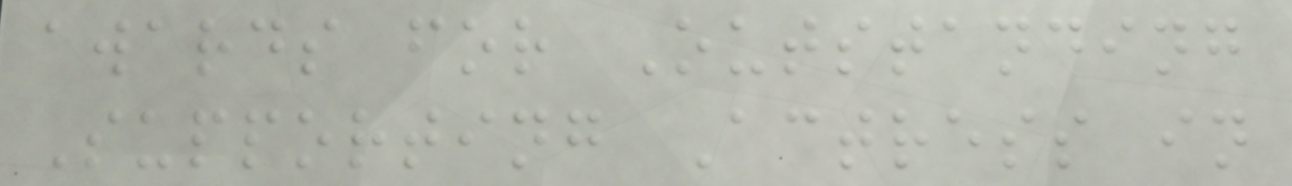awards for Outstanding
Supporting Actress in
